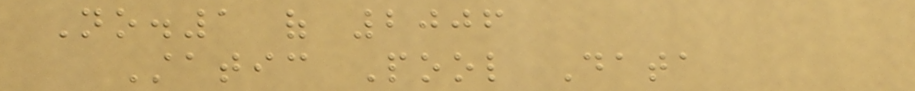No.1 of 2006
Static Pool Data
